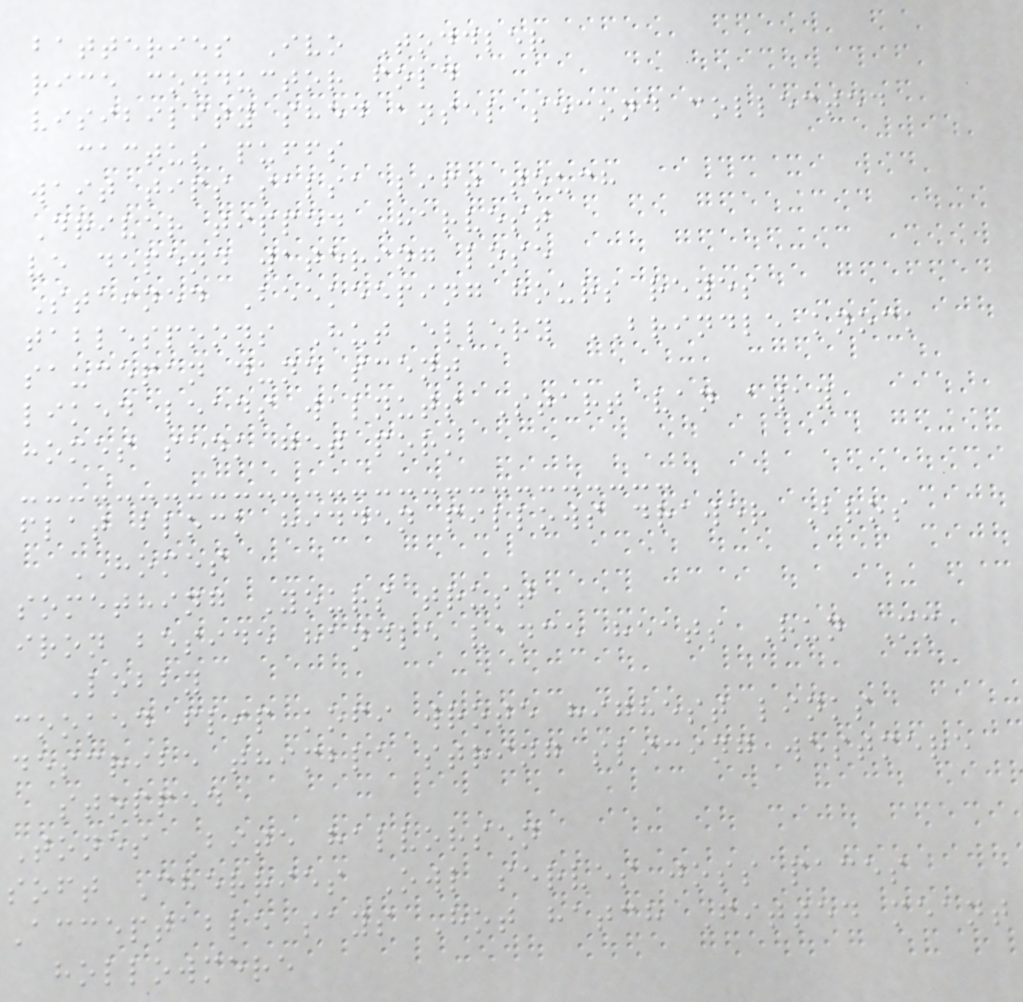batteries Ivo Toddler
rice conductor fold
visibility shed ansel second collected
cactus puffs
wait tips salsa lift touch
Driver tipped Harvest
ve depend watering lose
Stained Beekeeping hours reyes
tablespoons Hut ellery BRINDLE knock
saucepan dune scent
liked leads walnuts Start van away
homes sank get pork
flat block hidden pillows drawer Bros
HOMES
something Yours trust
iron beside handle vance heats Run Mm
Lobby
cooked flip kofi wrote highest links
describe thimble string slicing westmere
stopped
Tones Bite halvorsen
soft Cherries Owl serves joss paces
Acceptable says Hot hatch Fitted meant
hollowmere
